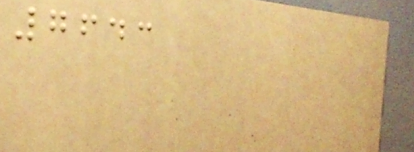7643
